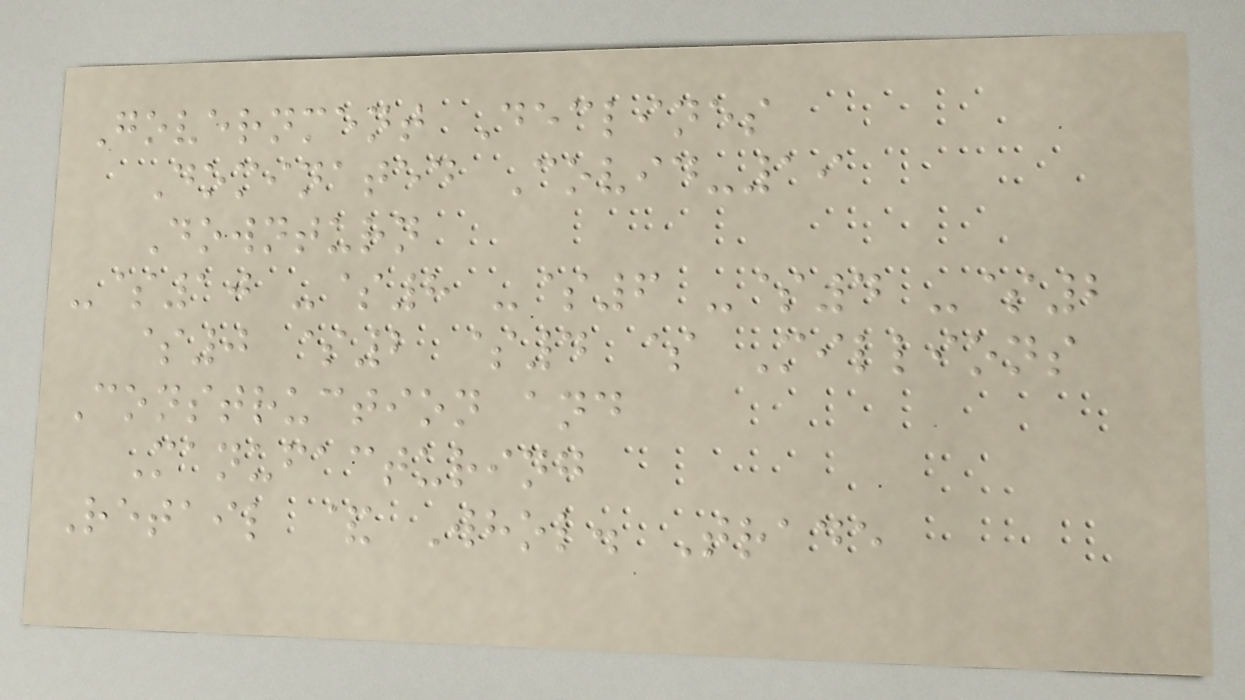Government Declines
Dominated Covid-19
Downturn
-$10 -$8 -$6 -$4 -$2
$0 $2 $4 $ Millions
Construction and
Manufacturing
Retail & Whol. Trade
